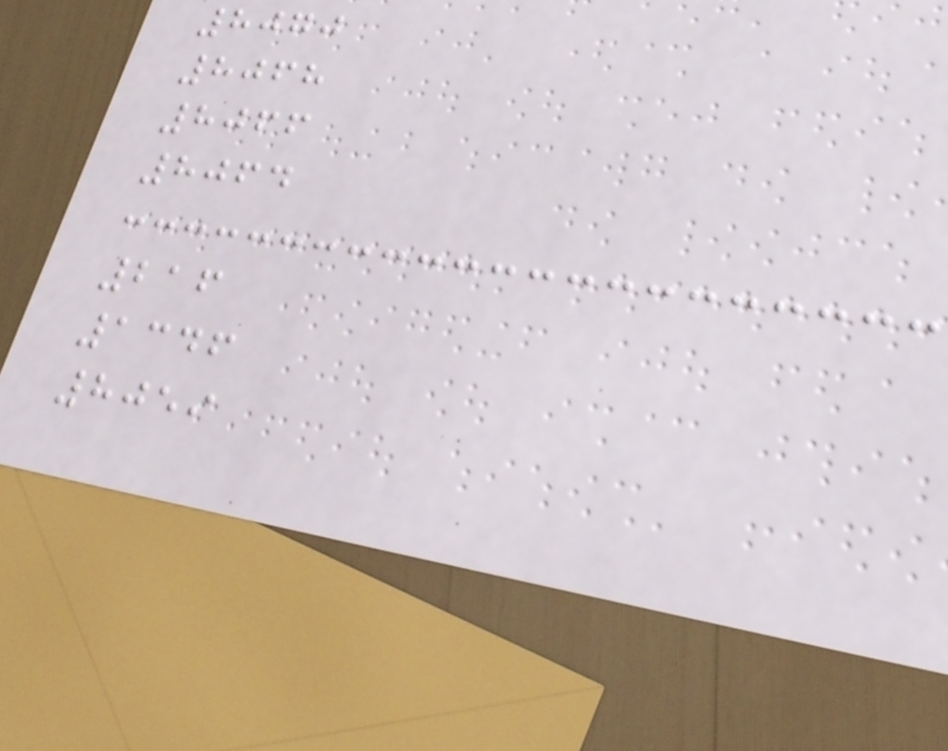8070
8068
8066
8064
216
1346
8059
